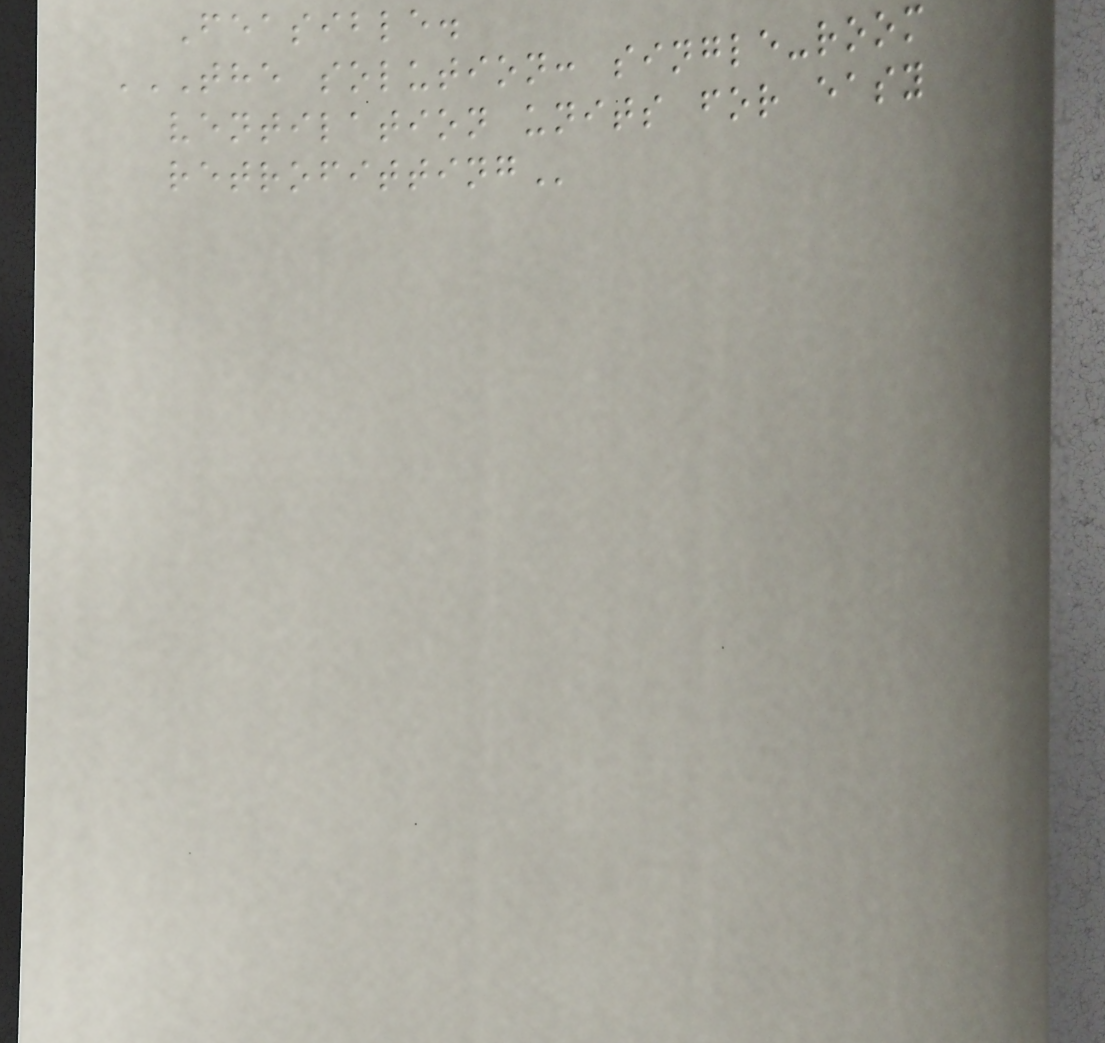Feasible.
THE SOLUTION: SINGLE-ROOM
VENTILATION UNITS FOR EASY
RETROFITTING
